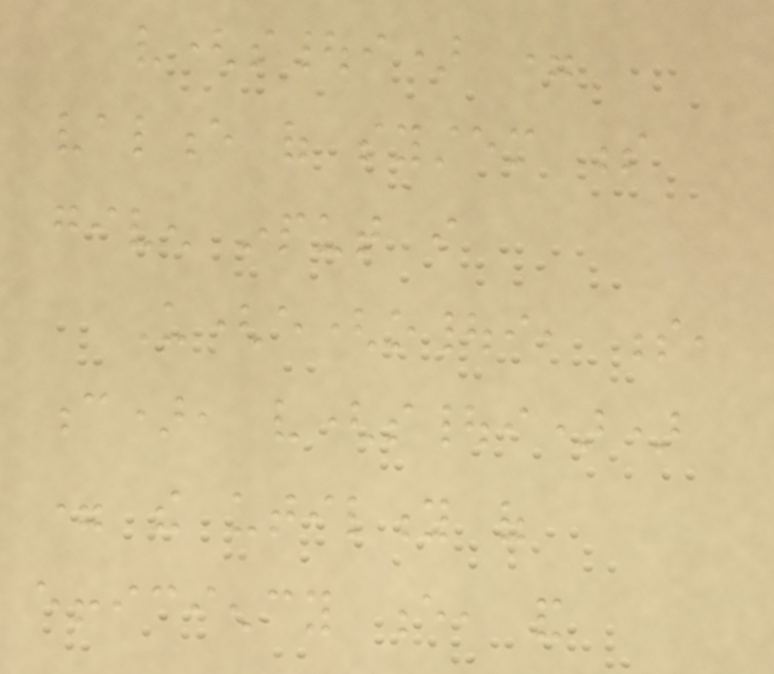v(s|i) =
valence of system s
given input i
U(e(o|i, s,
c), v(s|i))
= the utility of
efficiency e, and
